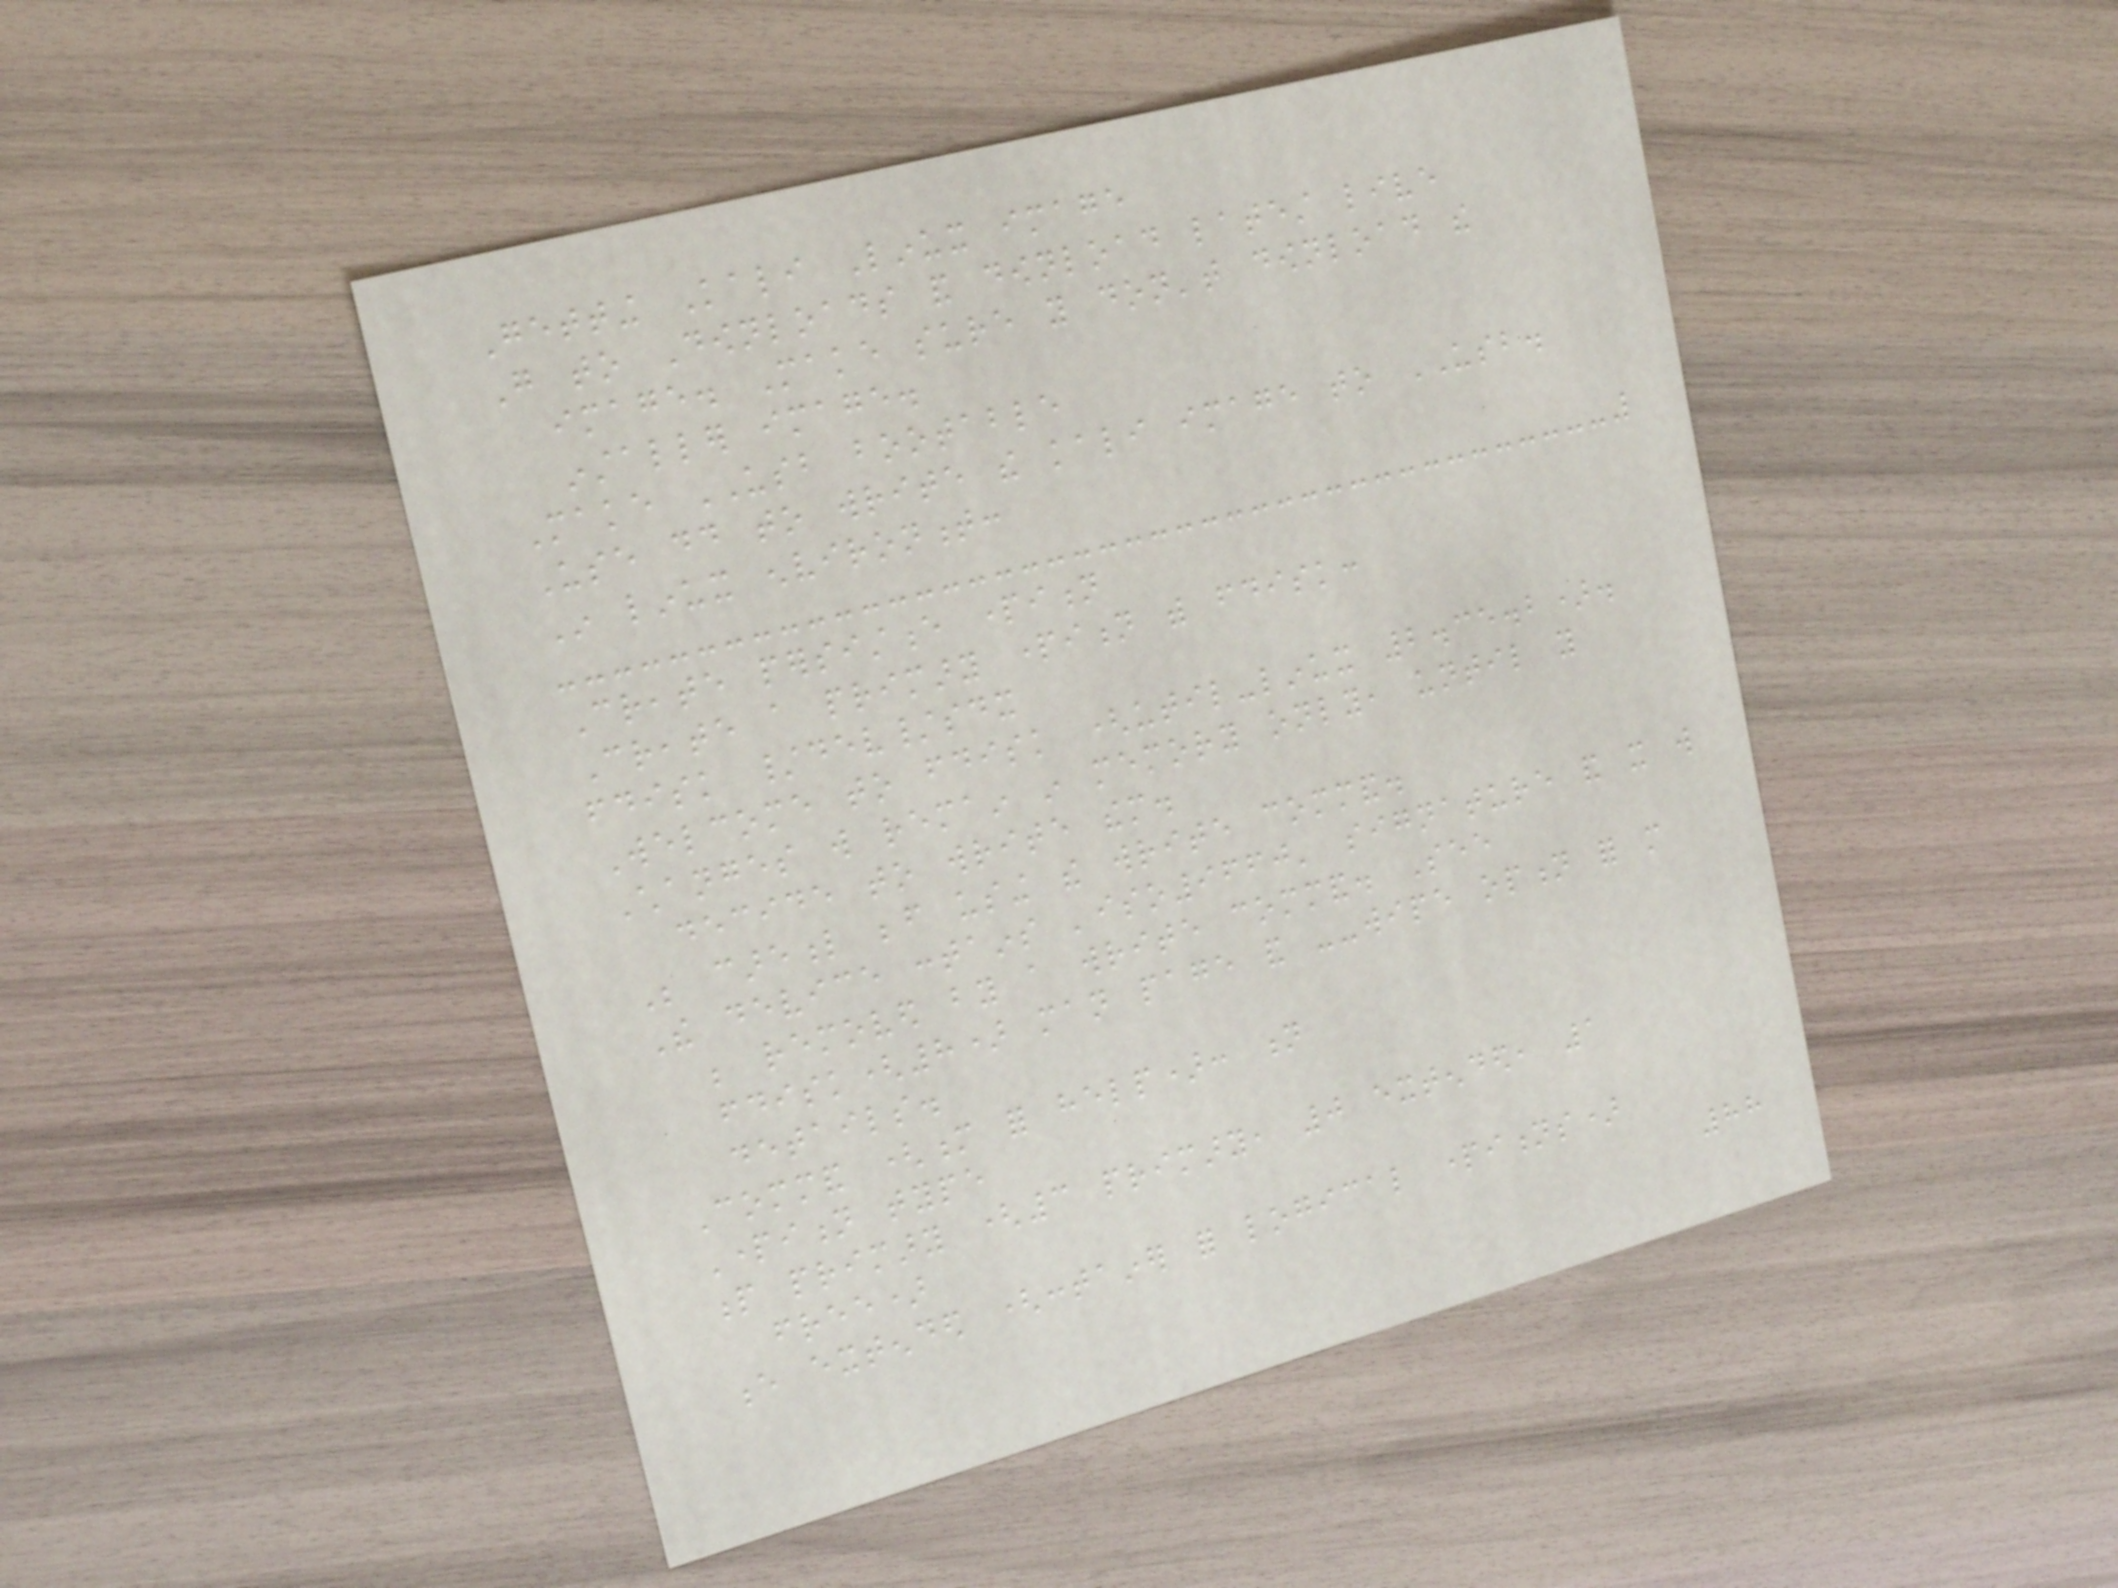Getting Kali Linux image
Go to Downloads and download latest live
image. Make sure you don't download the
installer image.
Make USB bootable
Use dd to write the kali image to USB.
In linux environment:
Create persistence partition
Create a primary partition with fdisk:
fdisk /dev/sdx
Welcome to fdisk (util-linux 2.35.2).
Changes will remain in memory only, until you
decide to write them.
Be careful before using the write command.
The device contains 'iso9660' signature and it will
be removed by a write command. See
fdisk(8) man page and --wipe option for more
details.
Command (m for help): n
Partition type
p primary (3 primary, 0 extended, 1
free)
e extended (container for logical partitions)
88
